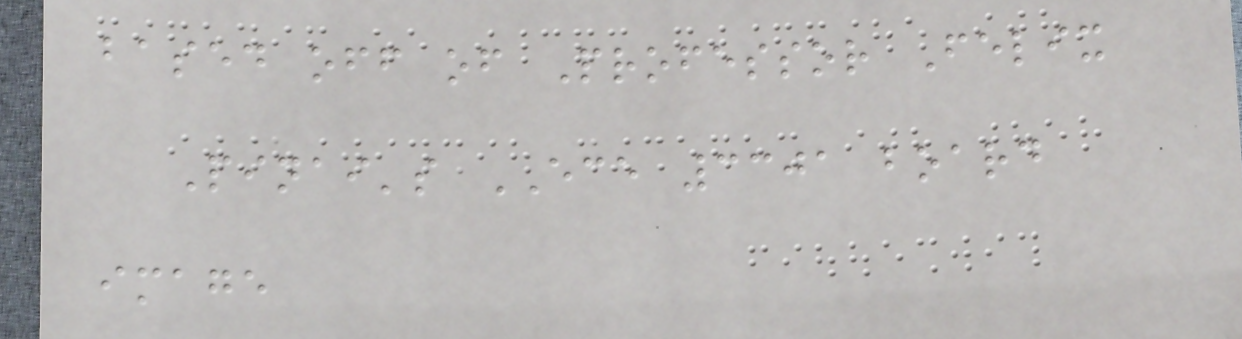based off of Professor Felix
Pinai's ECE 3301 board
image
